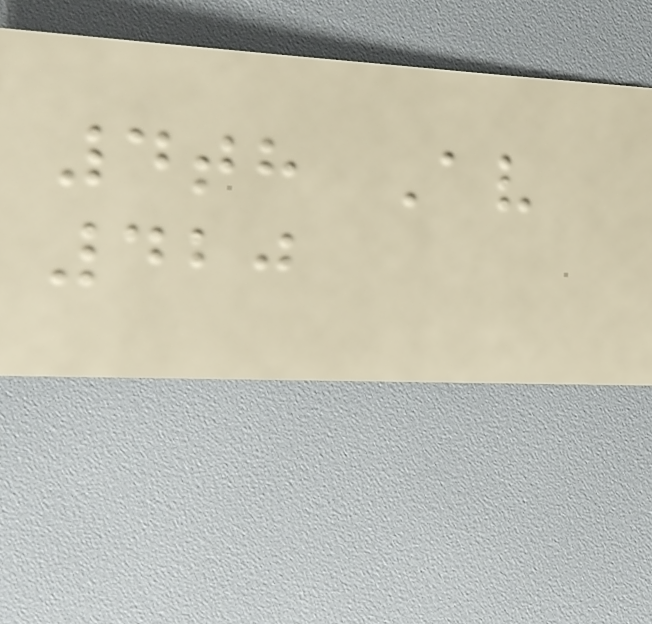4th Av
420
